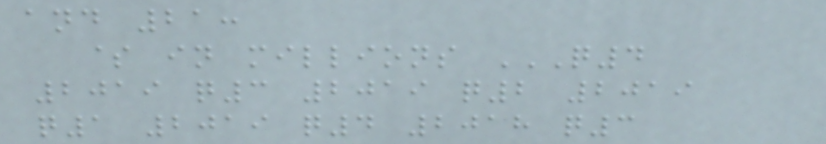and 21:
$ in millions Q4
2019 Q3 2019 Q2 2019
Q1 2019 Q4 2018 Q3
